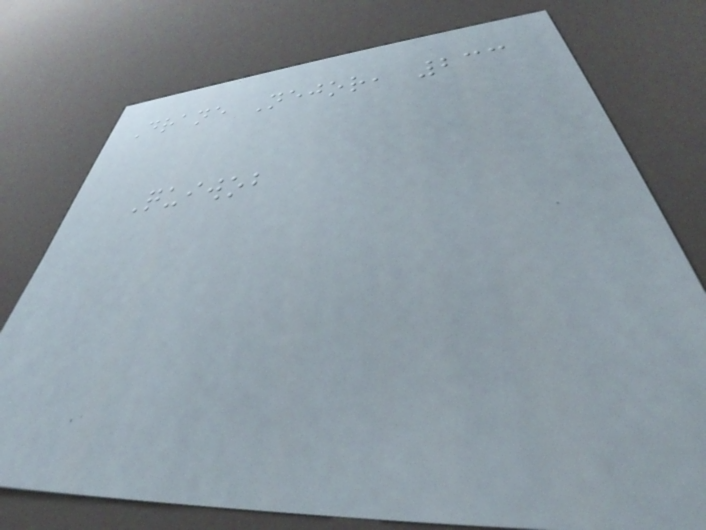Drane Nejor, 233
Quiwob
